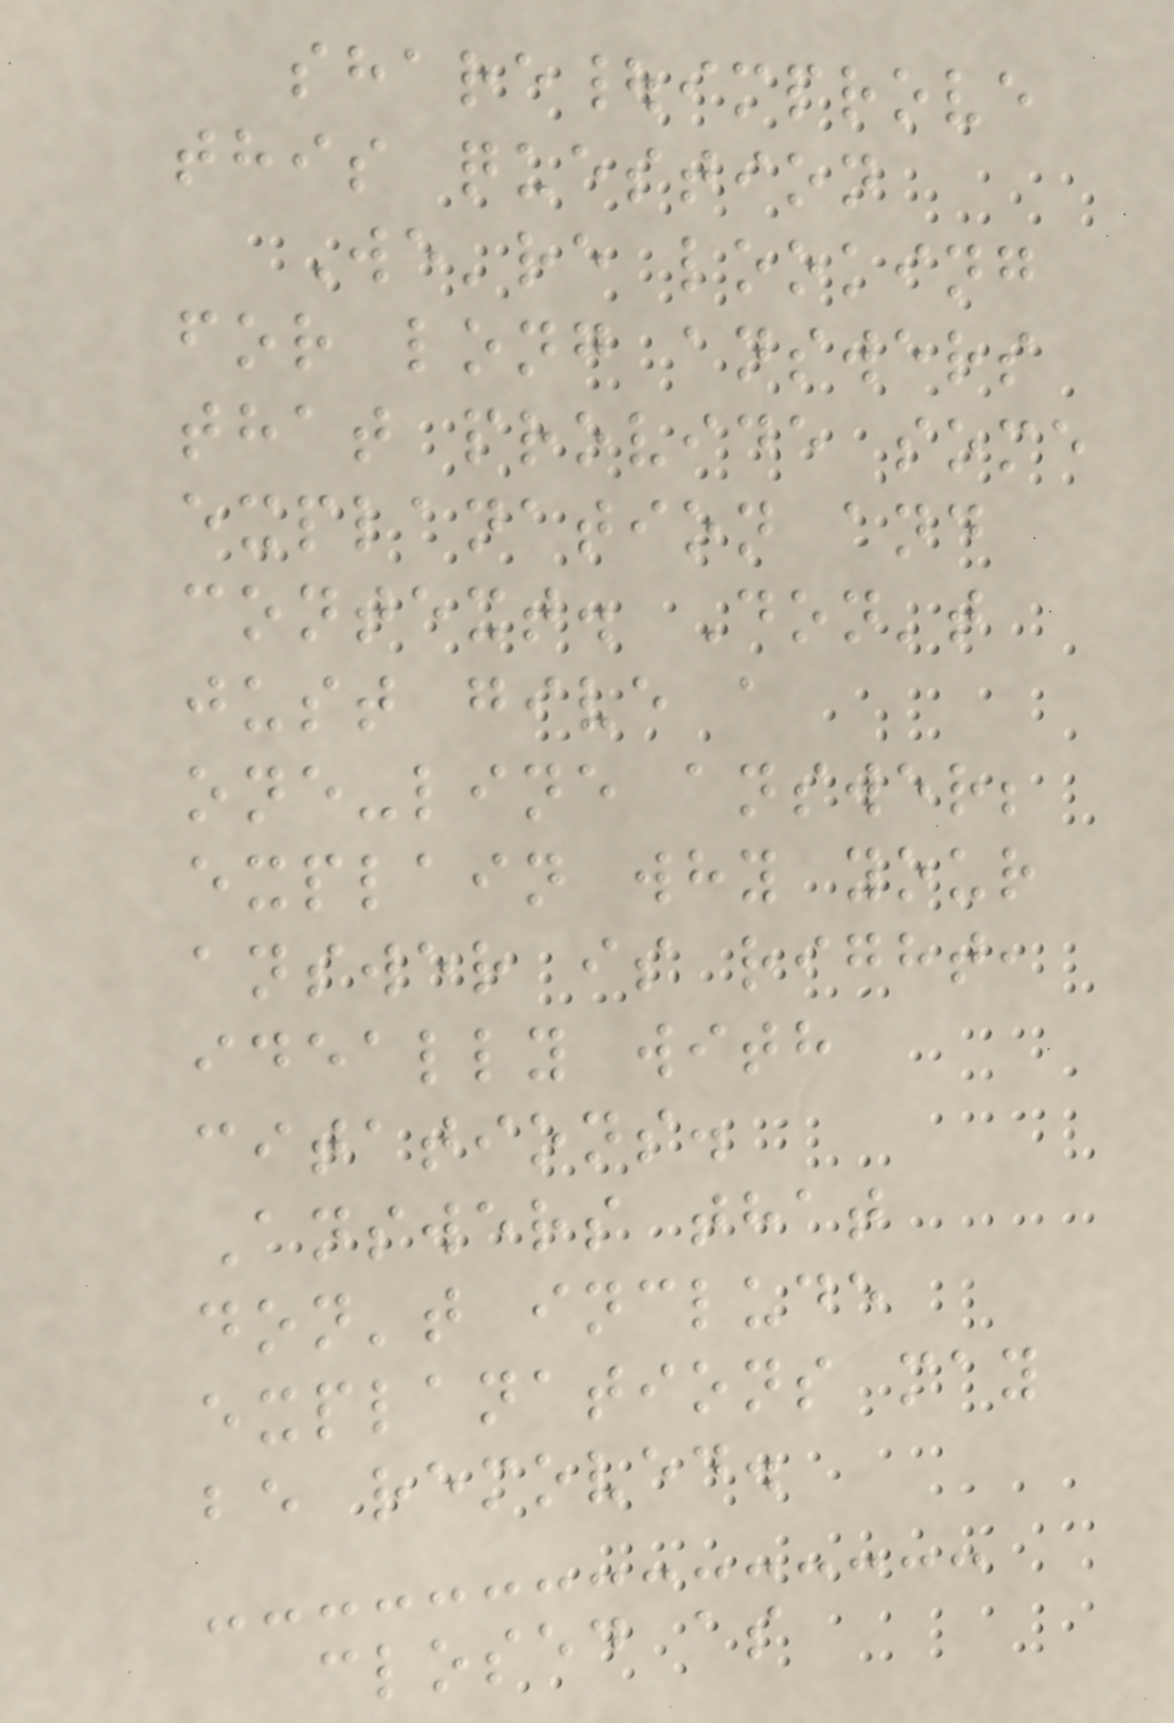share|improve
this question
We're looking
for long answers
that provide some
explanation and
context. Don't
just give a
one-line answer;
explain why your
answer is right,
ideally with
citations.
Answers that
don't include
explanations may
be removed.
closed as
